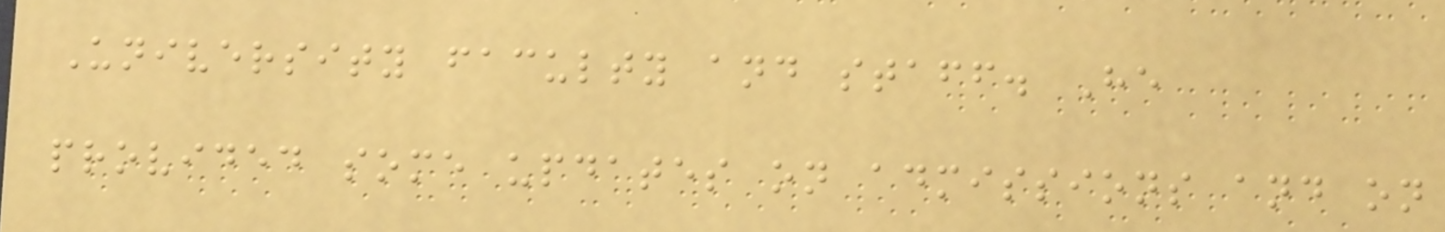University faculty and staff. He
provided some updates on admissions and on
